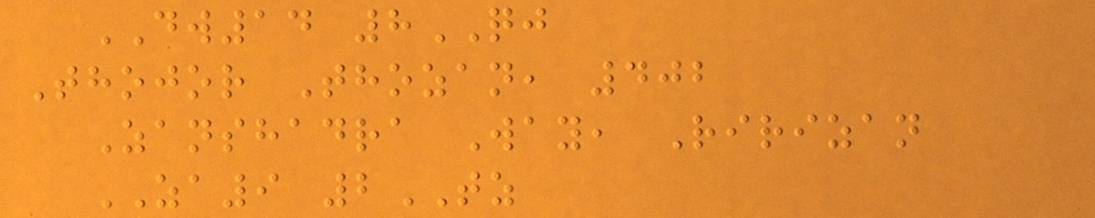DW14 8QJ
Thojor Thozan, 402
Zanshadra Way, Ririzan
ZA9 2TZ
